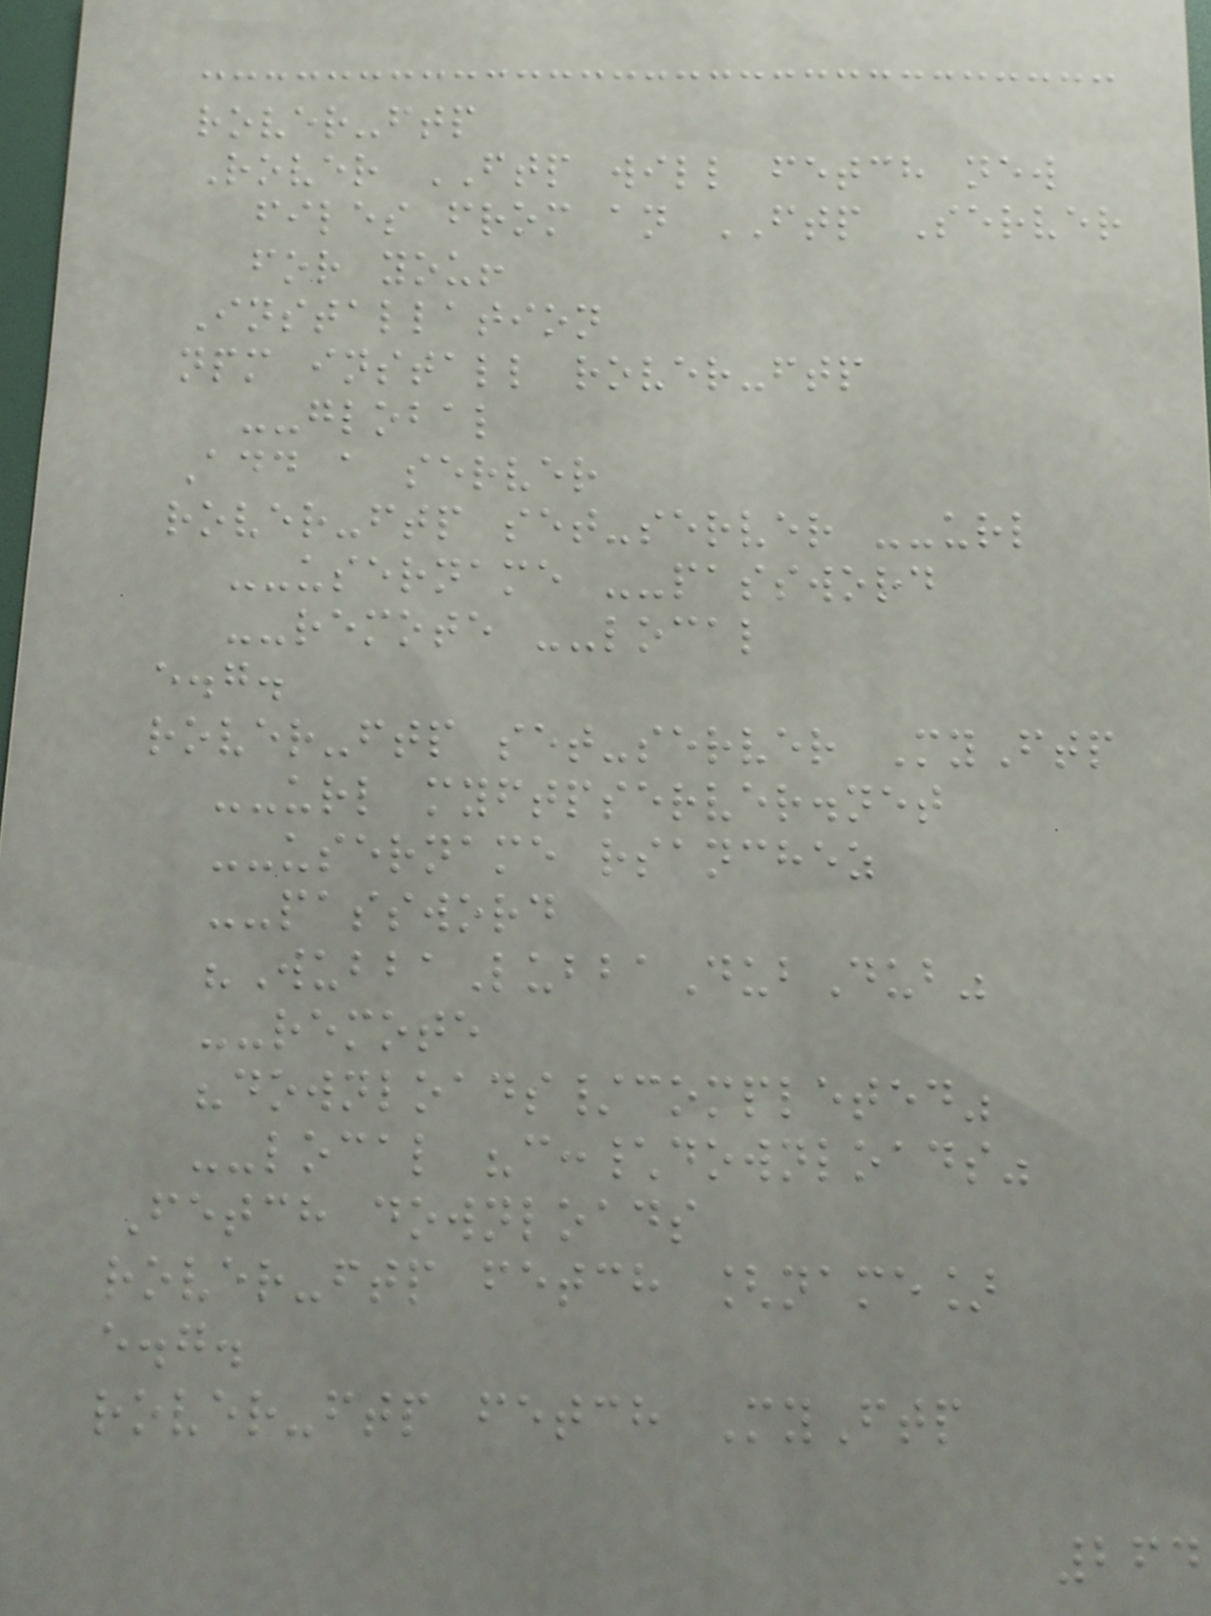rover-ftp
Rover FTP will fetch new
files from an FTP Server
for you!
Installation
npm install rover-ftp
--global
Add a server
rover-ftp set-server --url
--username --password
--remote --local
e.g.
rover-ftp set-server MyFtp
--url myftpserver.net
--username rsanchez
--password
"WubbaLubbaDubDub"
--remote
"downloads/completed"
--local "c:\downloads"
Fetch downloads
rover-ftp fetch [name]
e.g.
rover-ftp fetch MyFtp
264
